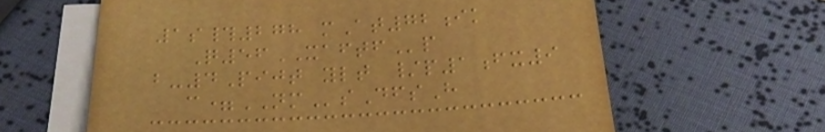1s#278 mAt72ik
Q56XAFTFp
b-4Pijt ylt /p1fx9
c=NMsDfsH
